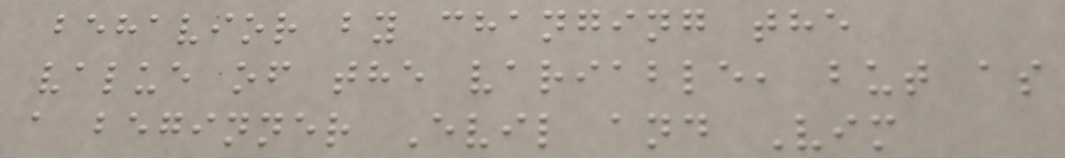behavior by changing the
value of the variable, but as
a beginner Evil and Vim
